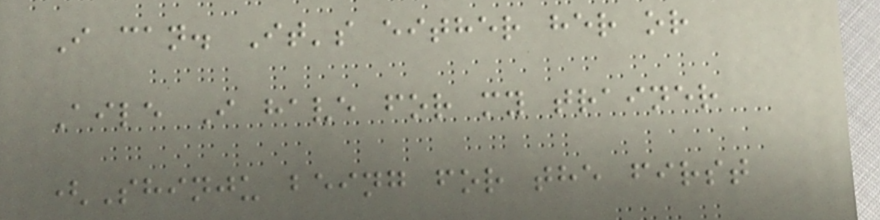I can. It's either her or
Aile I have for my trainer
(Shinju being for the first
